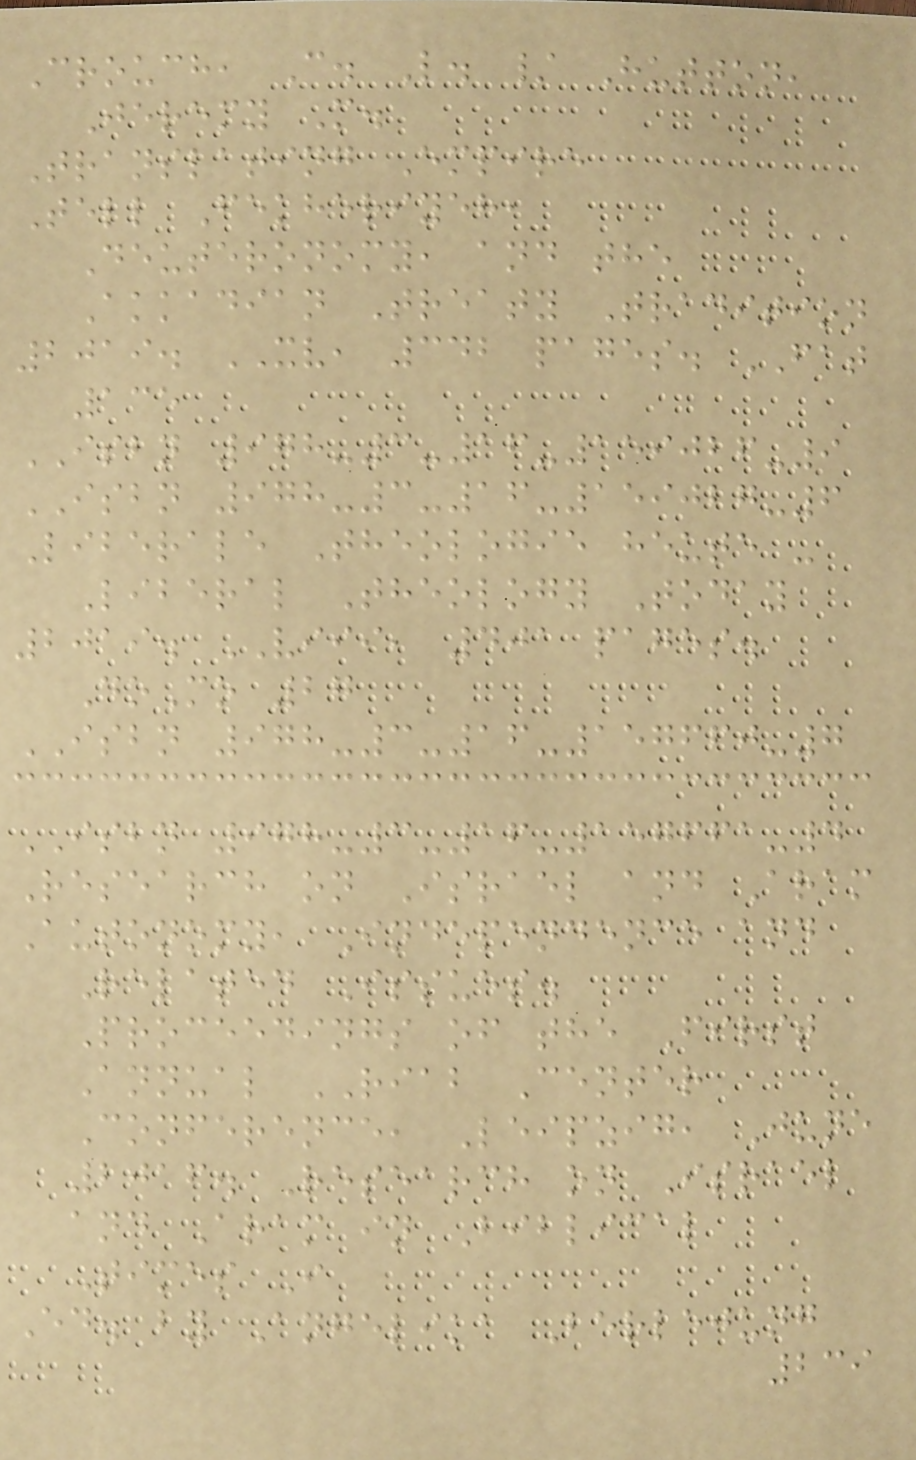Crouch, C. L. / Hutton,
Jeremy M.
Translating Empire
Tell Fekheriyeh,
Deuteronomy, and the
Akkadian Treaty Tradition
2019. XV, 342 pages. FAT
135
ISBN 978-3-16-159026-9
ISBN 978-3-16-159027-6
Liberale Theologie heute -
Liberal Theology Today
2019. VIII, 401 pages.
DoMo 27
ISBN 978-3-16-157660-7
ISBN 978-3-16-157661-4
Research on Israel and Aram
Autonomy, Independence and
Related Issues.
Proceedings of the First
Annual RIAB Center
Conference, Leipzig, June
2016. Research on Israel
and Aram in Biblical
Times I
Ed. by Angelika Berlejung
239
